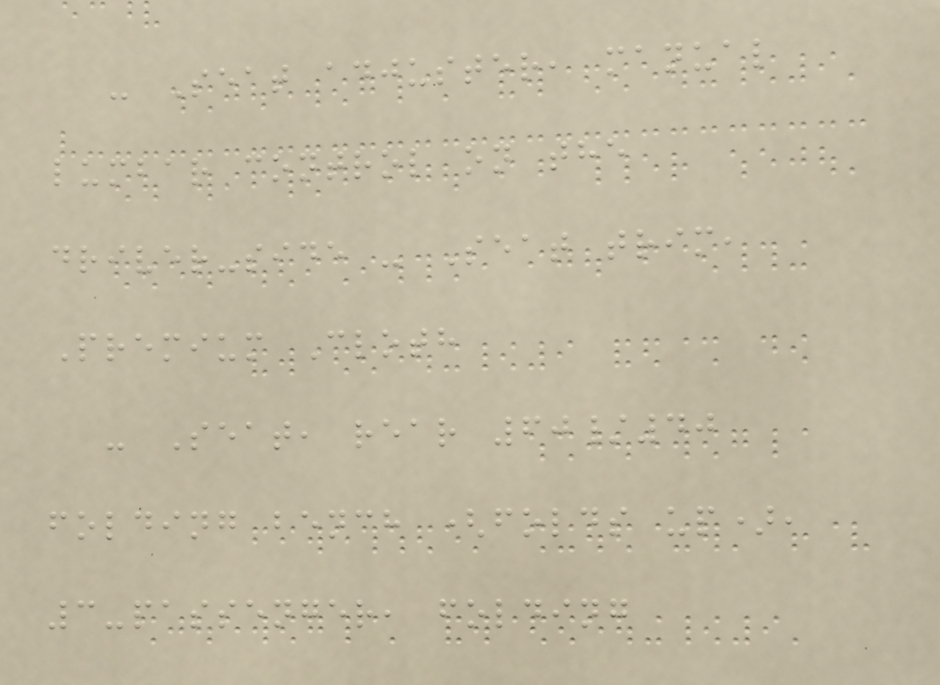- Seat adjuster, manual
lumbar control on the
driver-side - Seat trim,
Premium Cloth
- Seat, rear 60/40
folding bench (folds up),
3-passenger, folding
